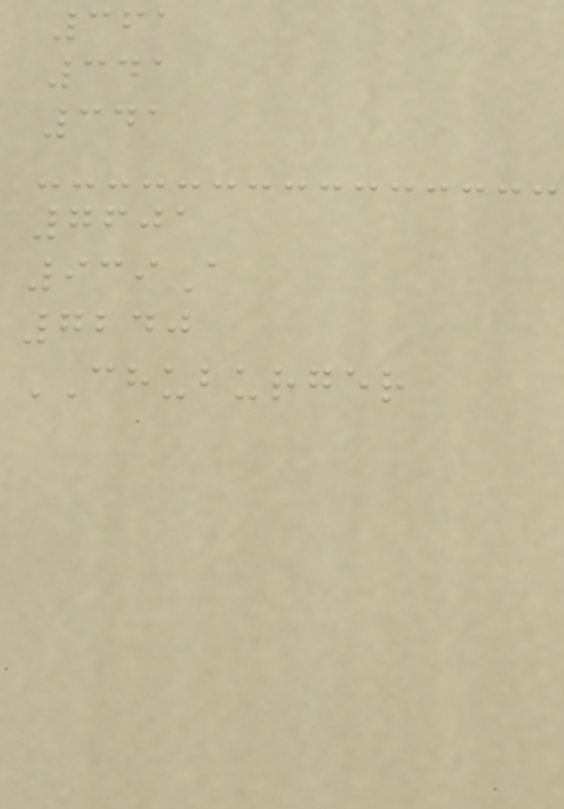361
341
341
7601
939A
7240
CHUBURGER
